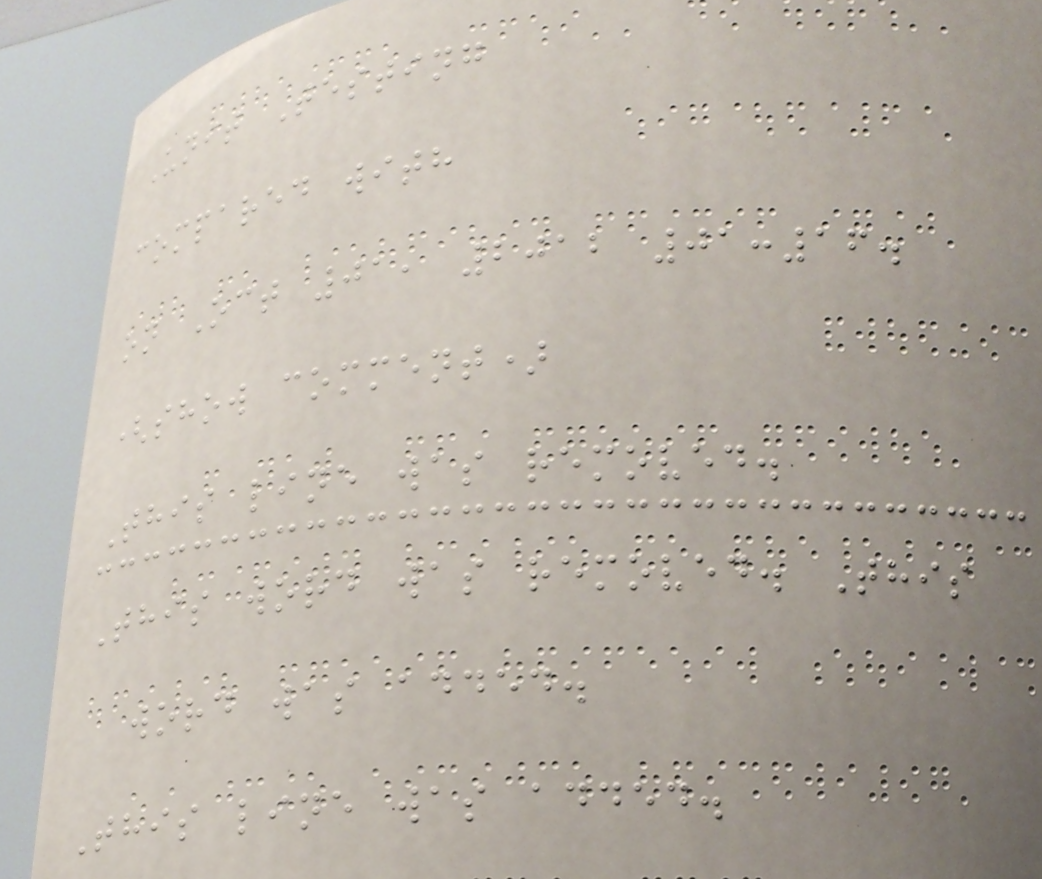Unit Testing
compared with
on Oct 01, 2012 01:16.
(show comment)
This line was removed.
This word was removed. This
word was added.
This line was added.
